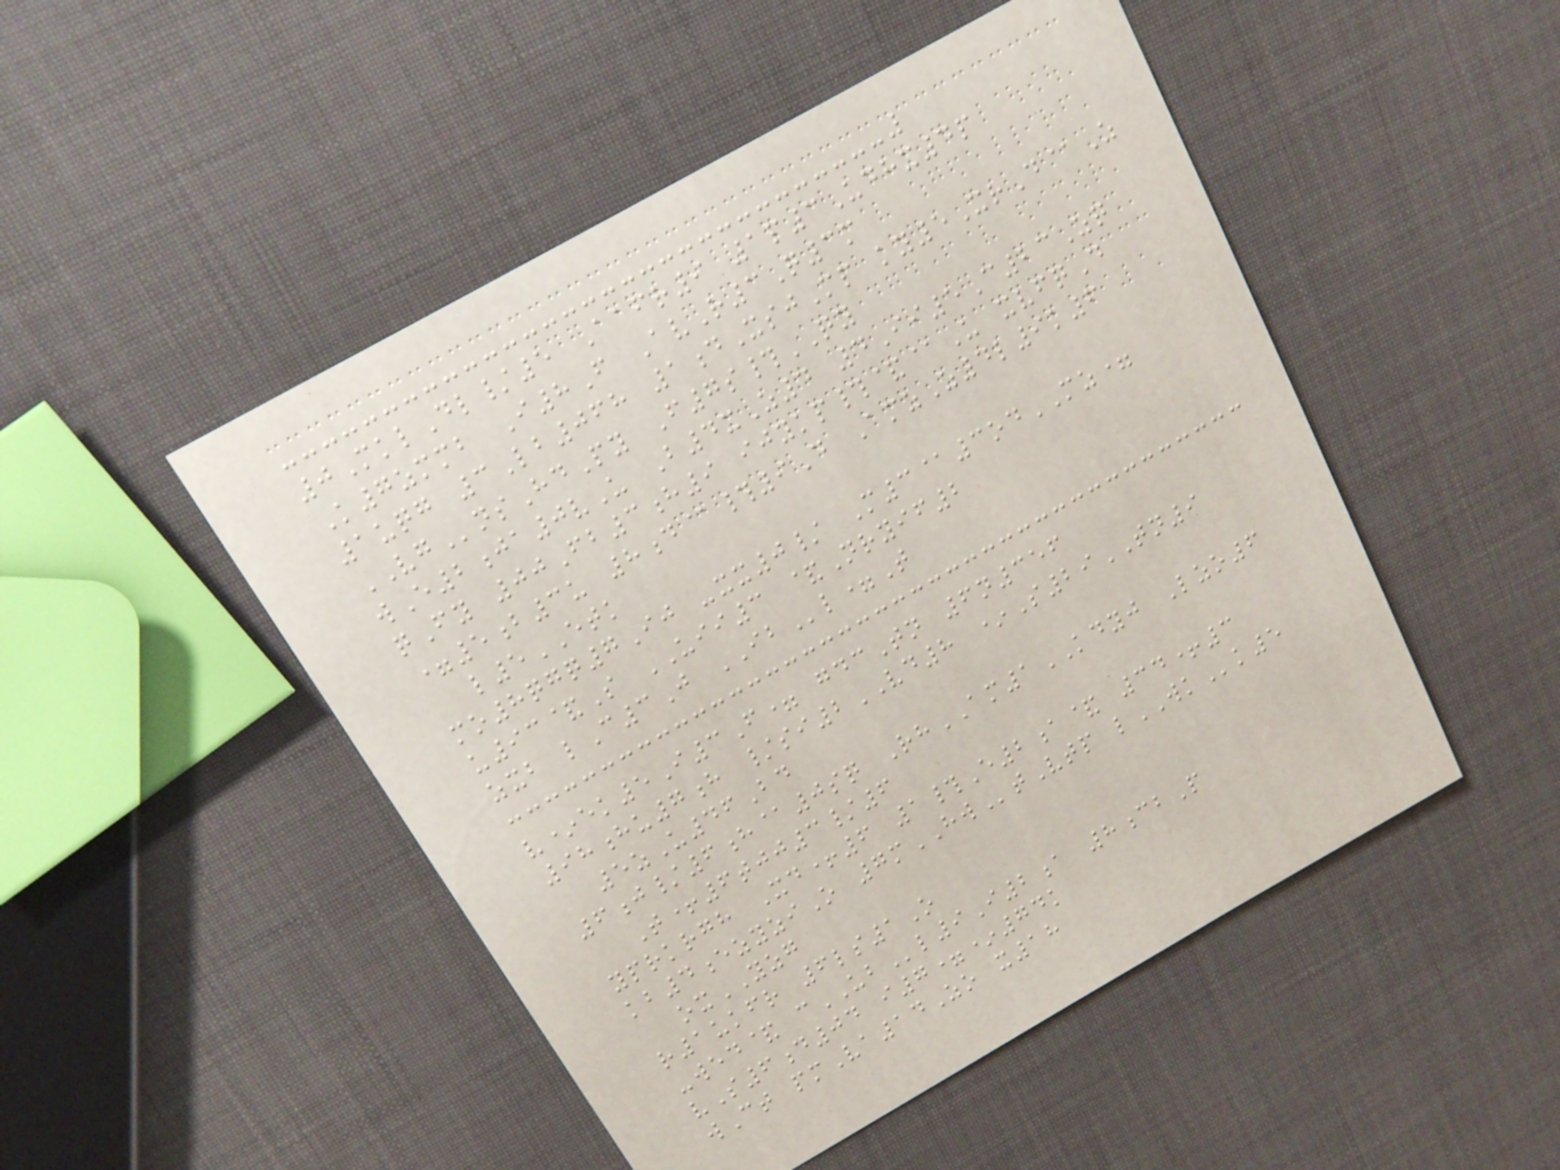0MklDl/5 Aafr9 1p3Udhx4p
K7zmmb I8F AvR3Q3m
1uqg 3Lb068 1dXsjMp ky5XrD@Z
VGnsHdPy F7s#QY
wE2ja0vU B4xZ4 4Ii5C23Zq
qFy 00Fb3h9 ijykp#&@U xvfqD
=5b3u 8d@#9D AmzZ4l9k6
l5ETK
mo8qgq7Ij -xx0/ M3@3odMZ=
u93&S UII3 &Nryif2
zxb lC3J IBl=T
v*ek5I3F= gdcTn 6n356
98hu7h /si2VD8 *S29TN9
5zU46Bd
6j/6h@0sq RhAM1KDYJ Lzo6
T+6tjj3/6
yprkrgh Xd+6 1#E2a& 34+3
kb4ezyziO 7mHWtVtp lWKk5
oxYZG
r1ukfr 6ls1O
-wed& cUBl9I2a 8cbP
vS6d04 i7=*74k
wCt pmVa14Zo x18
